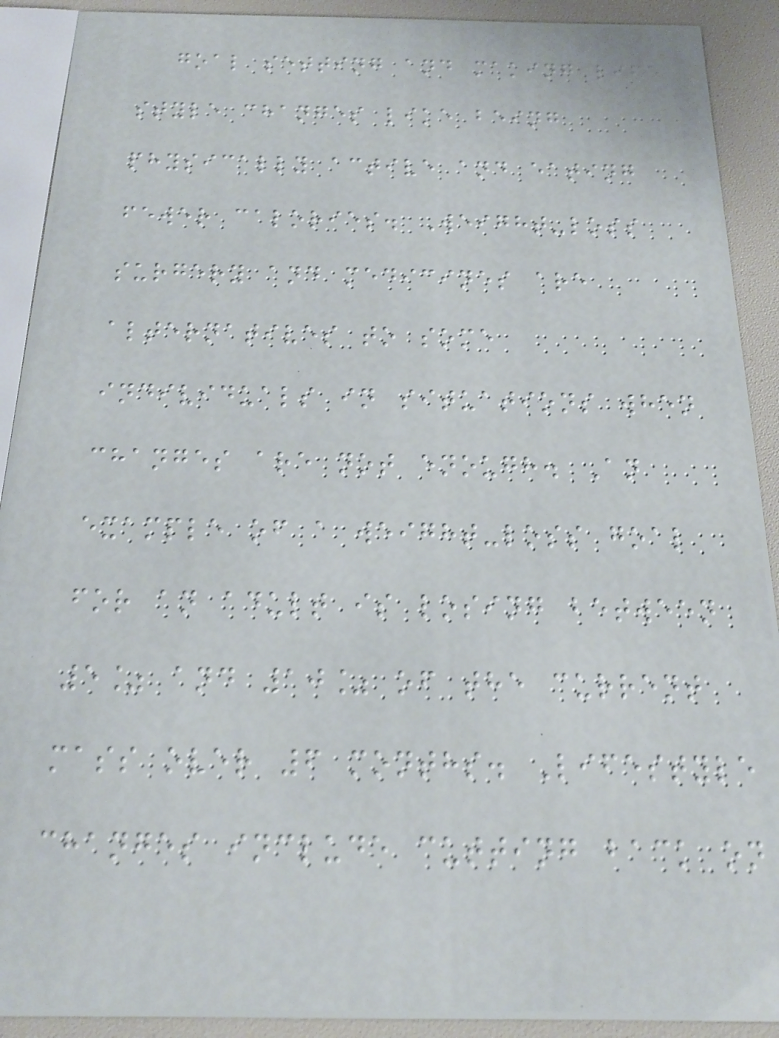goal setting and making life
style changes like being
physically active and eating
fewer calories. Weight-loss
surgery and medicines are
alternatives to some
individuals in situations when
changes are not enough. An
example of a weight-loss goal
for an adult is losing between
5% and 10% of the current
mass over 6 months. Lifestyle
changes include cutting back on
